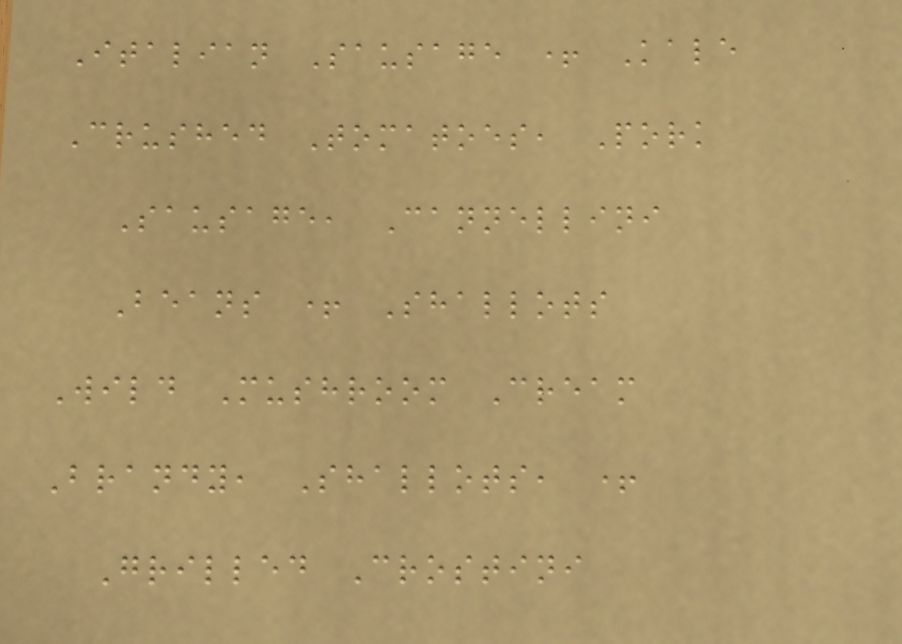Italian Sausage + Kale
Crushed Tomatoes, Pork
Sausage, Cannellini
Beans + Shallots
Wild Mushroom Cream
Brandy, Shallots, +
Grilled Crostini
